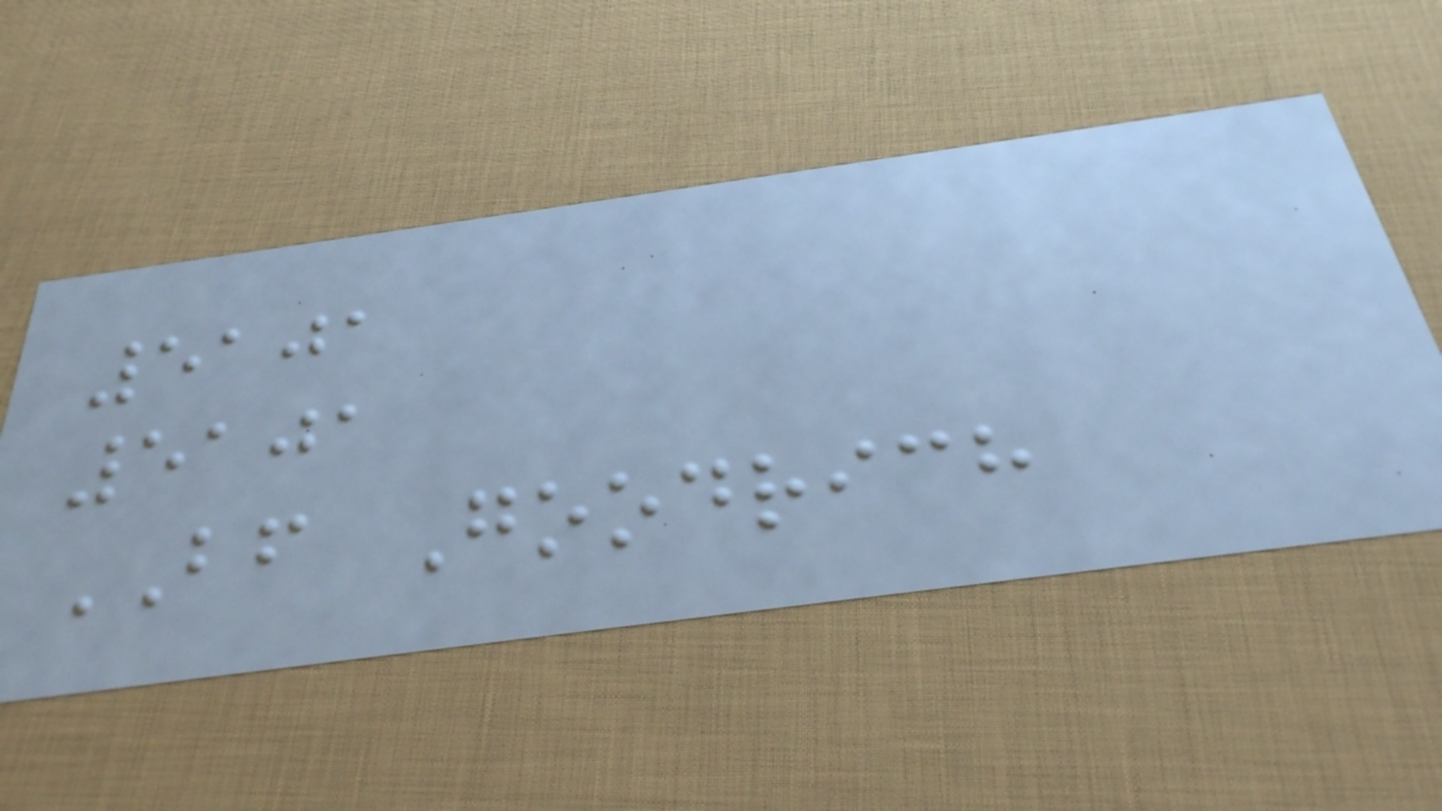5101
5101
BF Goodrich
